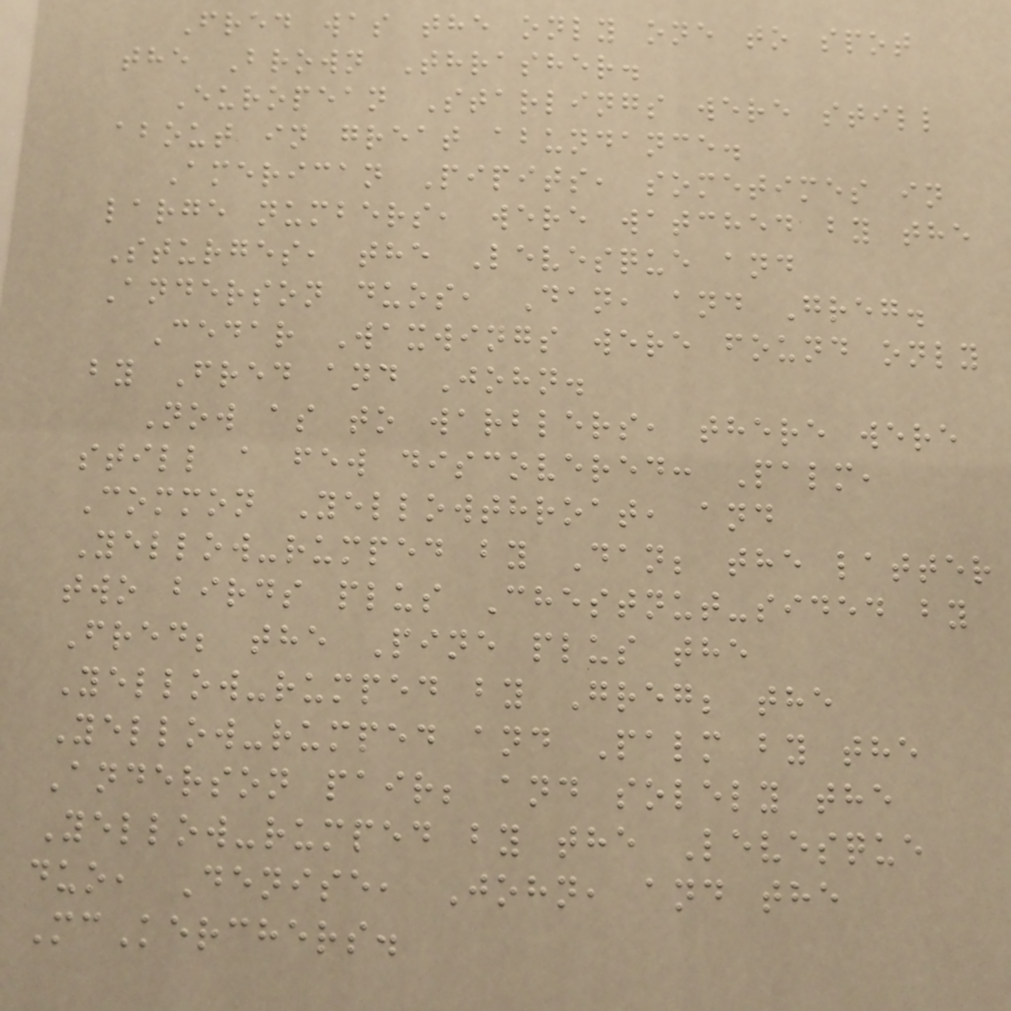Fred was the only one to spot
the Brown Thrasher.
European Starlings were still
about in great abundance.
American Pipits, sometimes in
large numbers, were watched by the
Sturges, the Levesque and
Anderson duos, Dan, and Greg.
Cedar Waxwings were found only
by Fred and John.
Now as to warblers, there were
still a few discovered: Palm,
Common Yellowthroat, and
Yellow-rumped by Dan; the latter
two birds plus Chestnut-sided by
Fred; the Pine plus the
Yellow-rumped by Greg; the
Yellow-rumped and Palm by the
Anderson pair; and solely the
Yellow-rumped by the Levesque
duo, Denise, John, and the
McKerchers.
